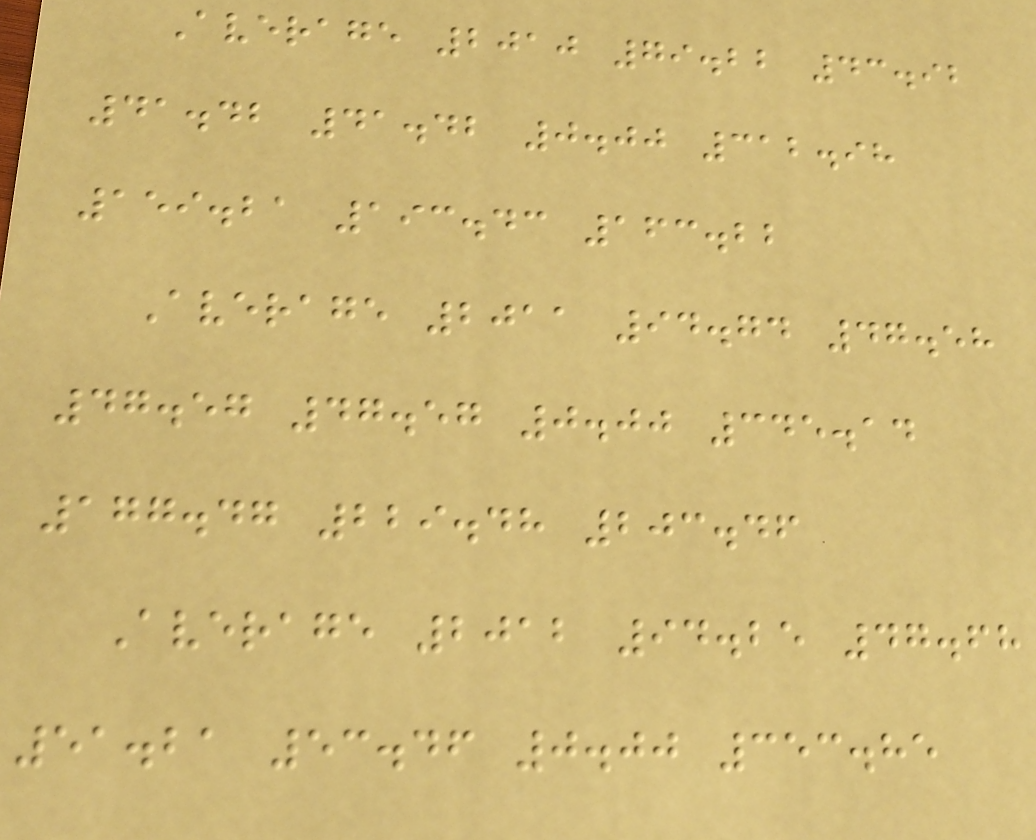Average 2010 79.22 43.92
41.42 41.42 0.00 312.98
159.21 193.43 163.22
Average 2011 94.74 47.58
47.57 47.57 0.00 345.14
177.47 229.48 203.46
Average 2012 94.25 47.68
51.21 53.46 0.00 353.85
